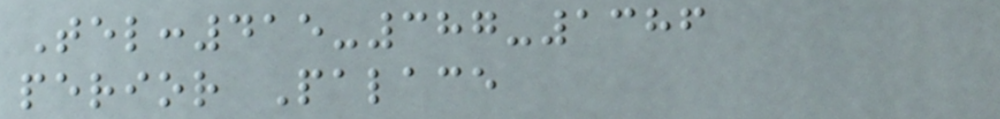Tel:415-387-1386
perior Palace
